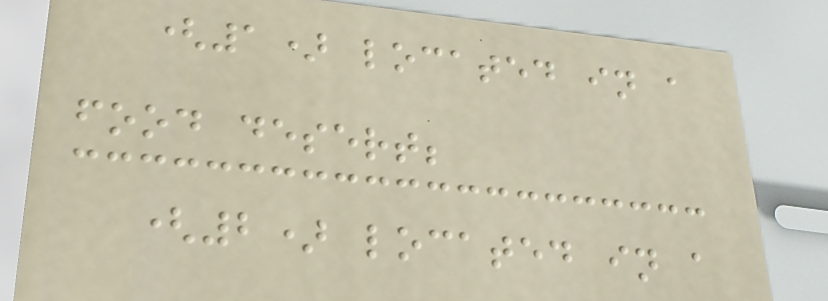(1) located in a
food desert;
(2) located in a
